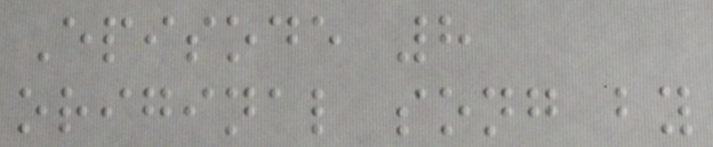Episode 8
original song by
